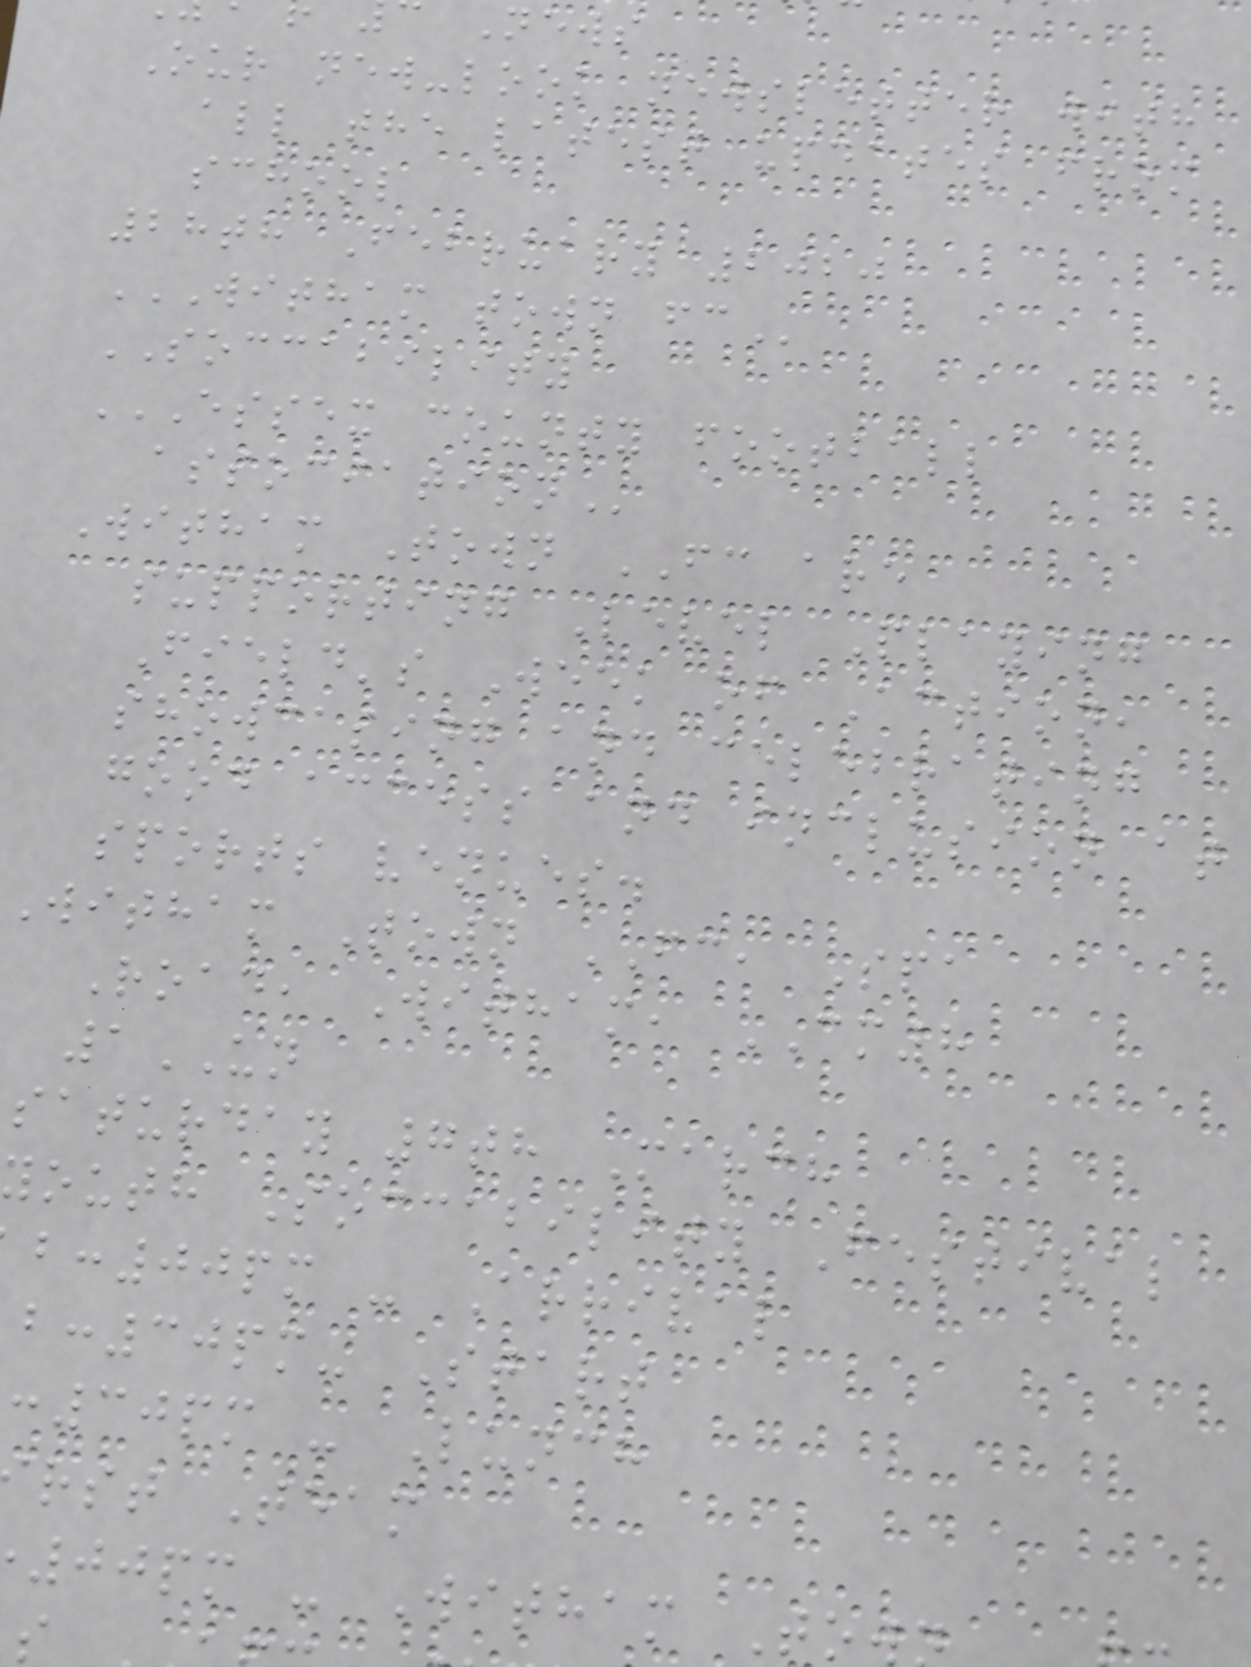News
Our new-look newsletter with
all the latest updates from
school
28th February 2020
WITHAM TOWN FC
SOCCABILITY
ESSEX COUNTY FOOTBALL
Witham Town FC are
supporting Level Playing
Field's Week of Action,
showcasing and celebrating
good access and inclusion at
sports venues.
Witham Town FC, Spa
Road, Witham, CM8
1UN
saturday 7th March
youth Soccability Festival
:00pm - Arrival
:30pm- Start
:30pm - Lunch
rst Team
00pm - Witham To
